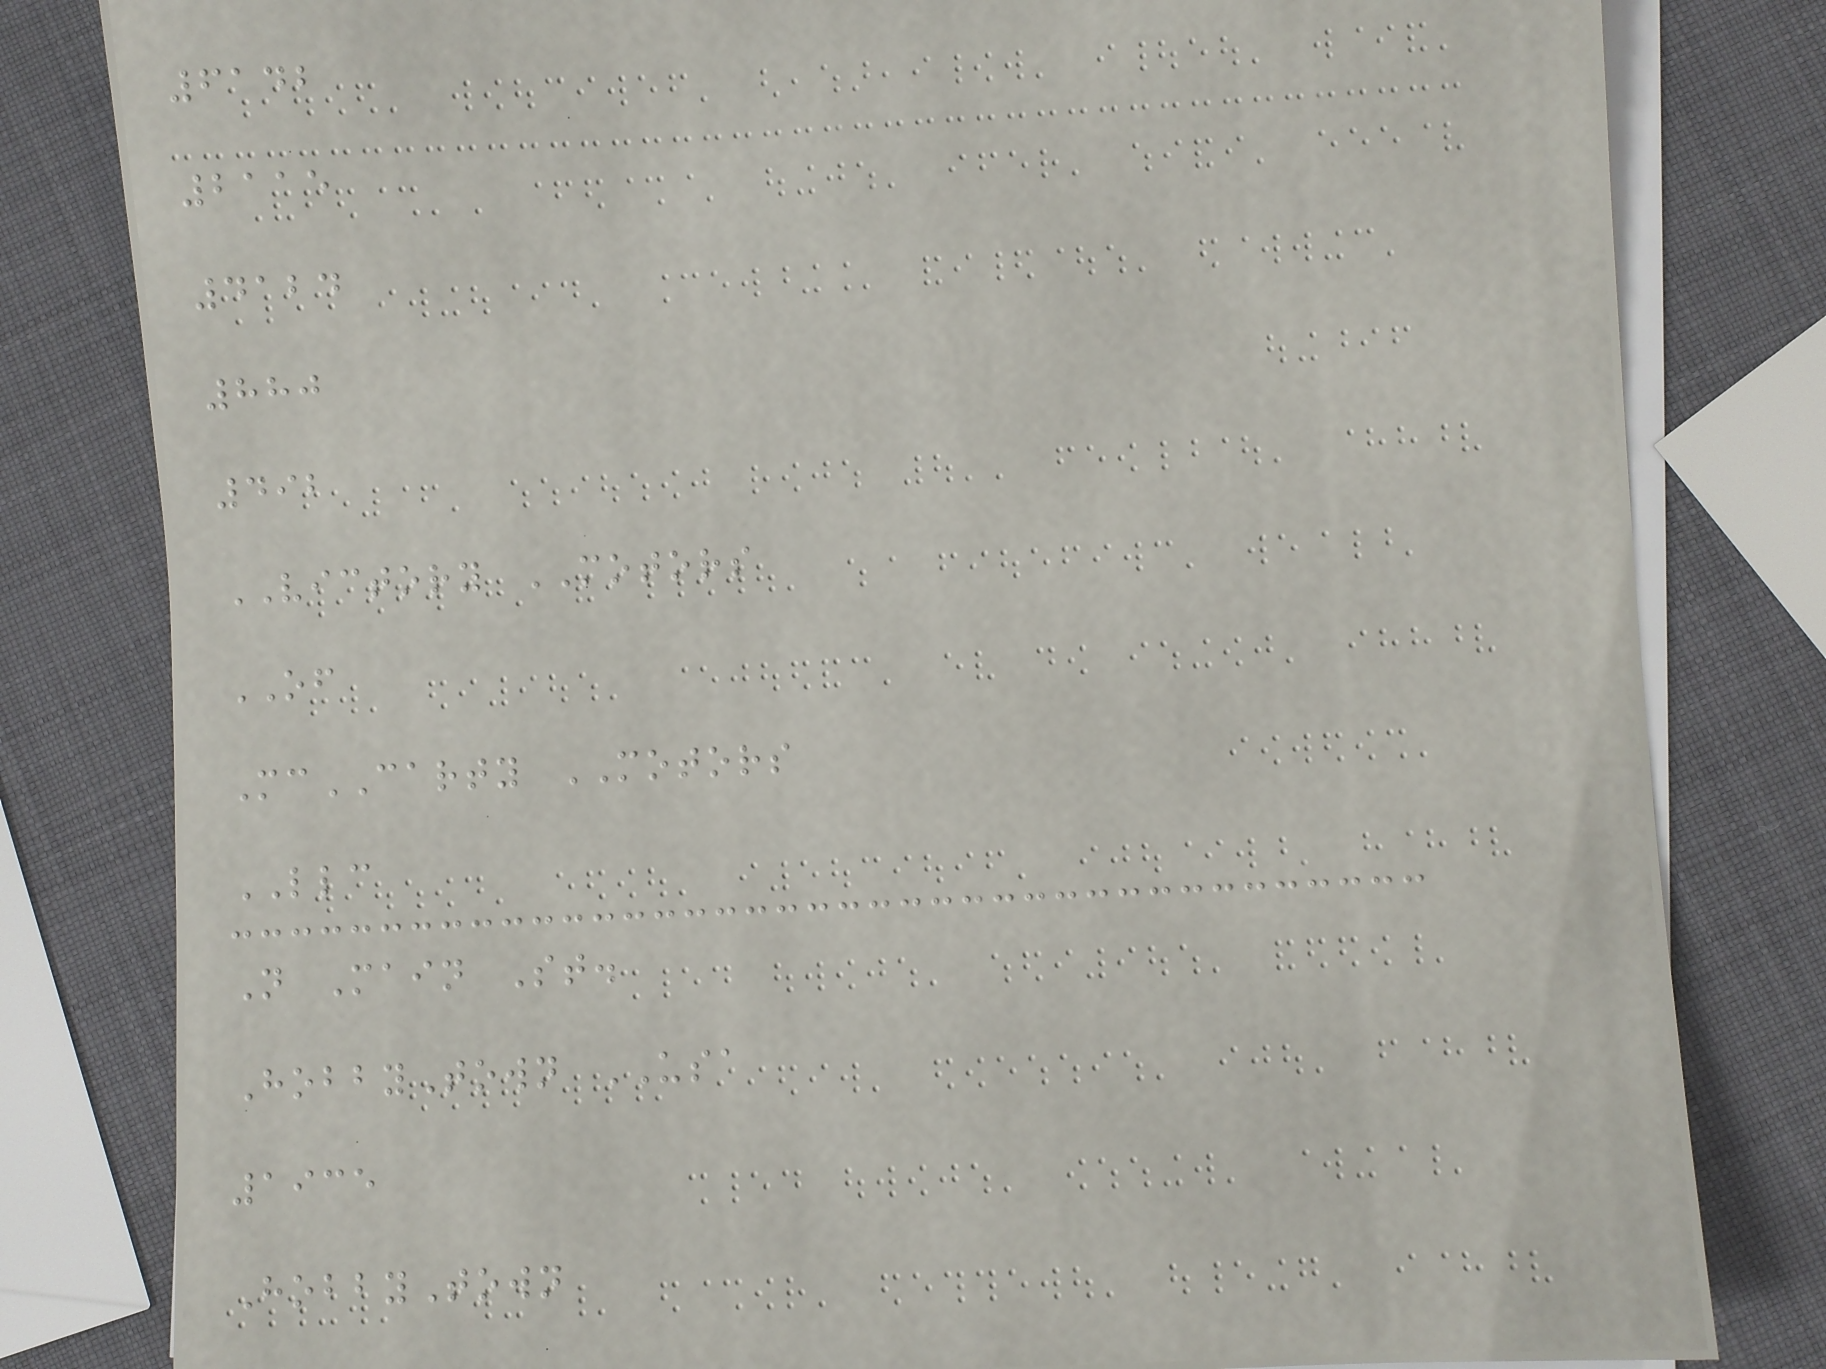6142
2115
4124
880
492
VICTORY MOTORS
OF
McCARTY MOTORS
LLC
N Main St.
HobbyTown USA
1935
HobbyTown
